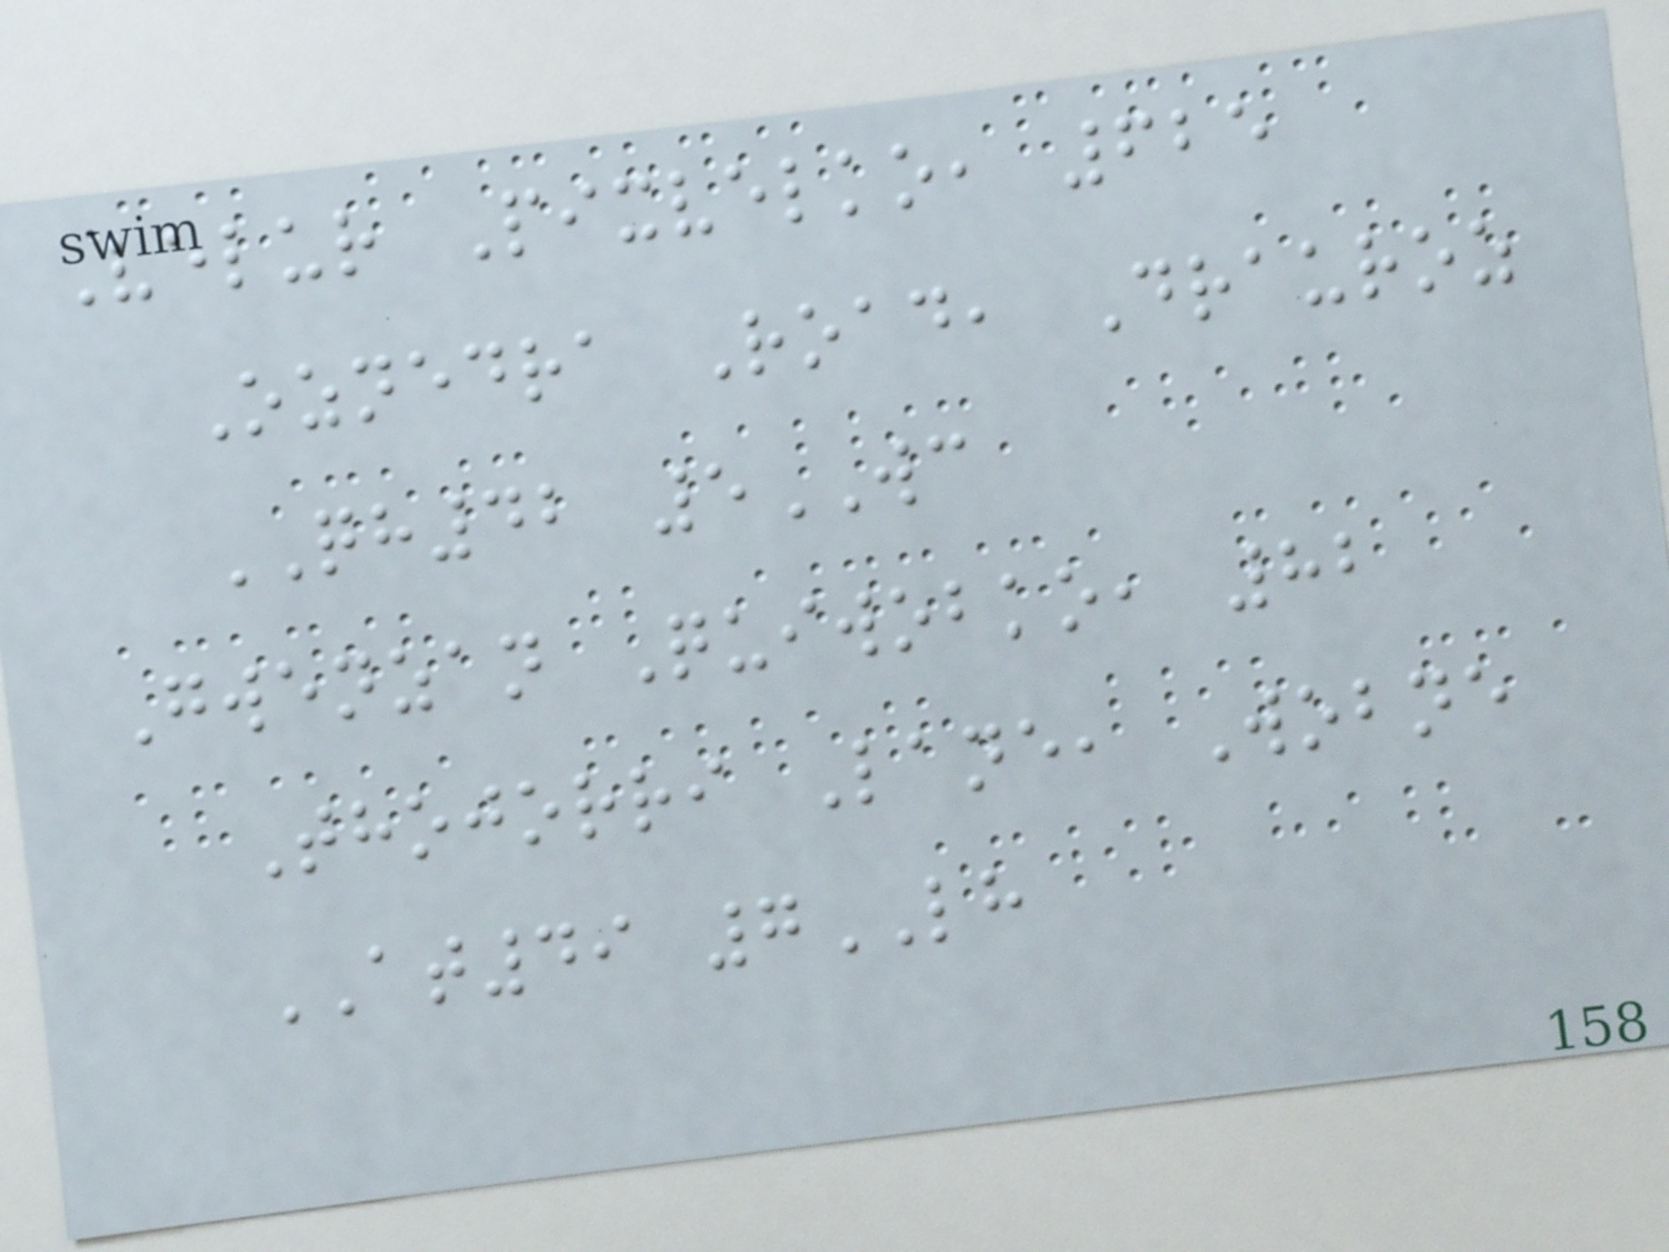Velur Pixvelko, 625
Oznedra Road, Drauroz
QH42 5WC
Gwenzan Quiwobko, 82
Thojorri Lane, Wobne
AT49 7LH
